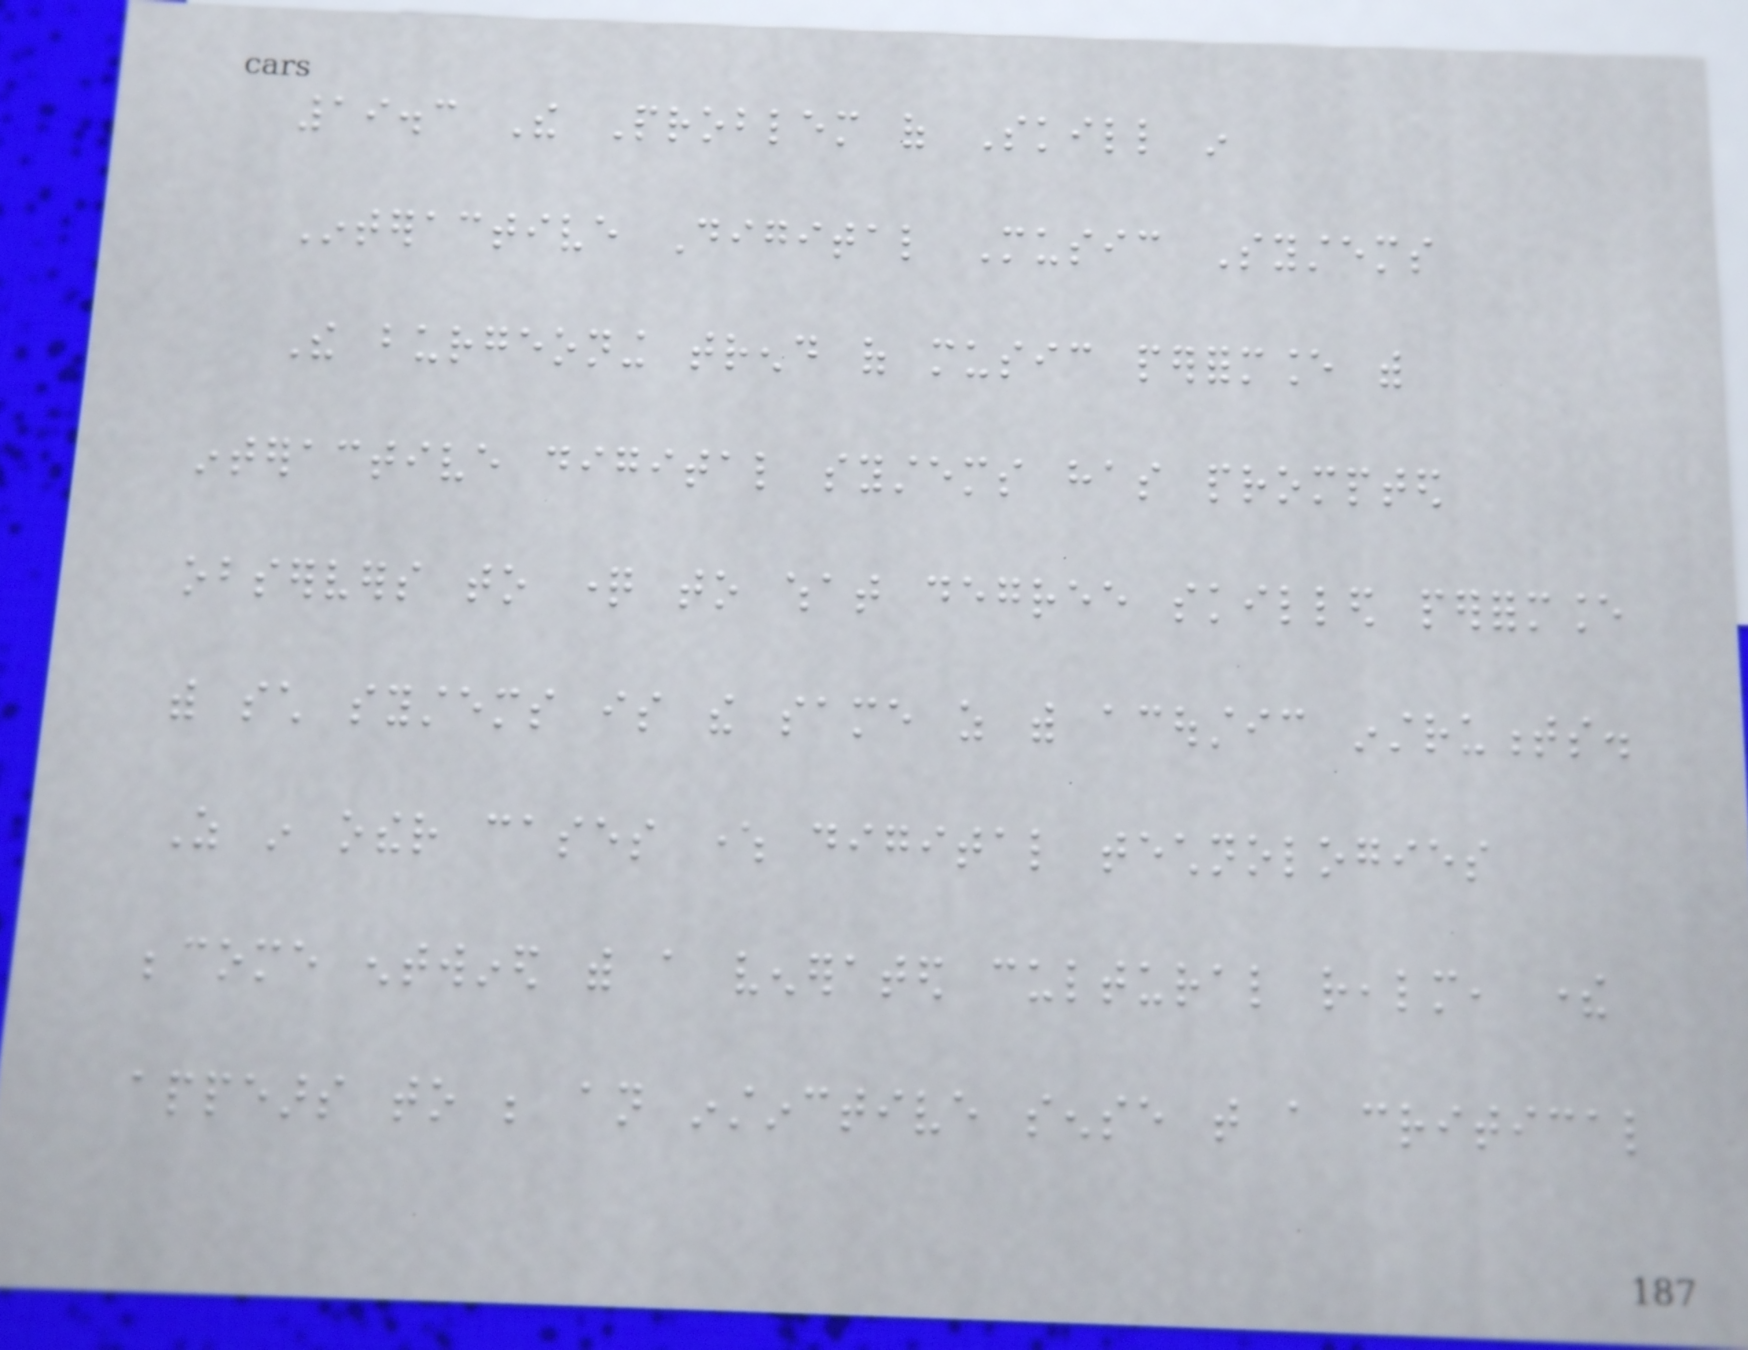19.3 The Problem of Skill in
Interactive Digital Music Systems
The burgeoning trend of music performance with
interactive digital systems has prompted
observers to question to what degree skilled performance
with such systems is the same as with acoustic instruments.
As in other cases where digital technologies
become entwined with a venerated cultural realm, there
appears to be an instinctive sense that a critical
